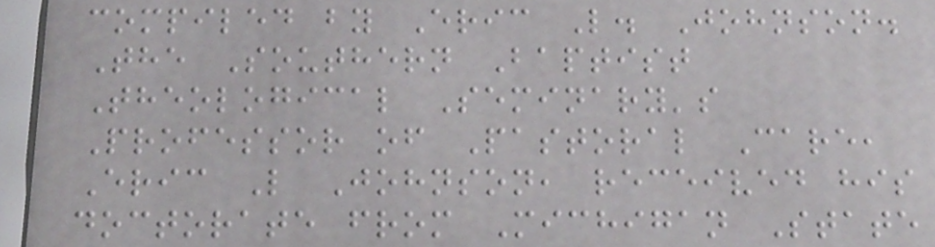compiled by Eric L. Johnson.
The Southern Baptist
Theological Seminary's
Professor of Pastoral Care,
Eric L Johnson, received his
doctorate from Michigan State
